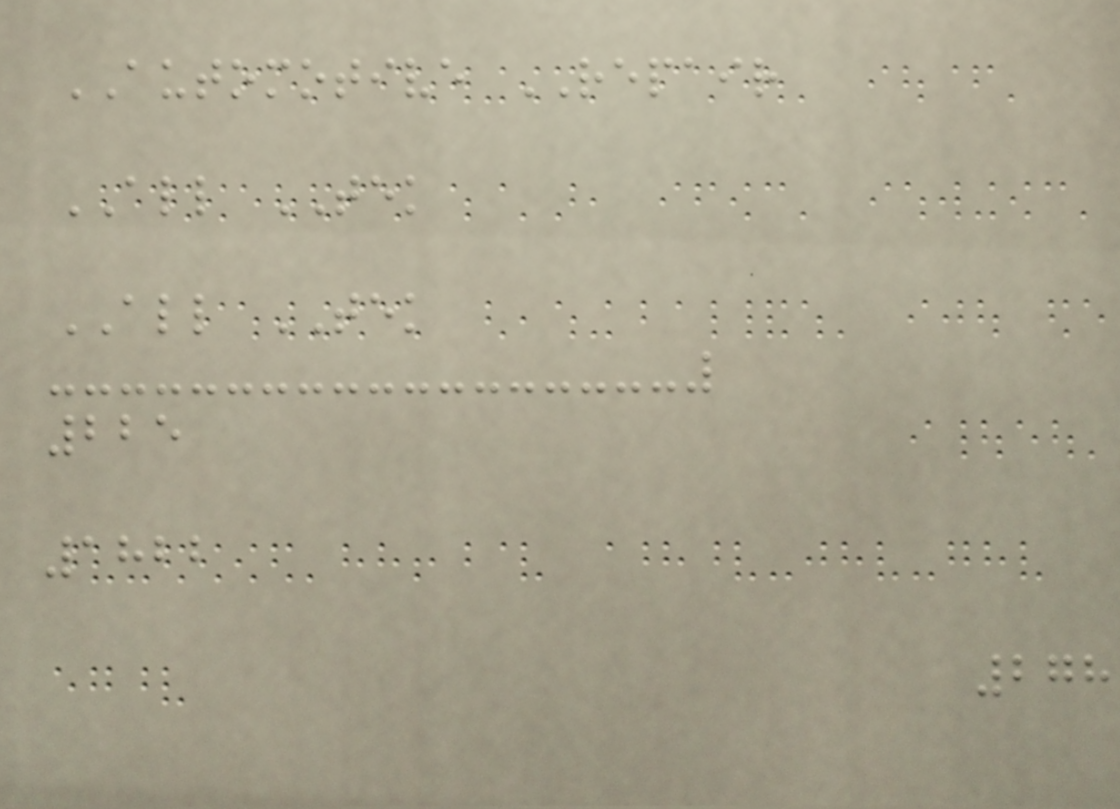AUTOMOTIVE REPAIR
ALL TEK
ALL TEK
225
1822
278
